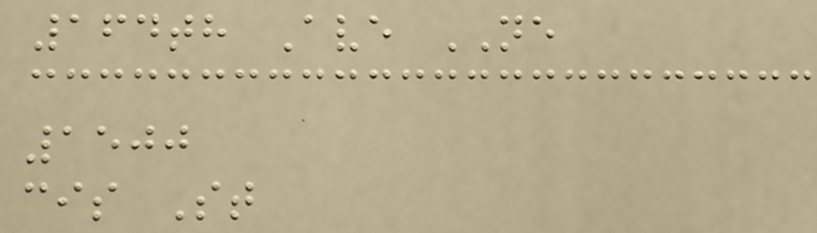164th Ave NE
1500
cis St
